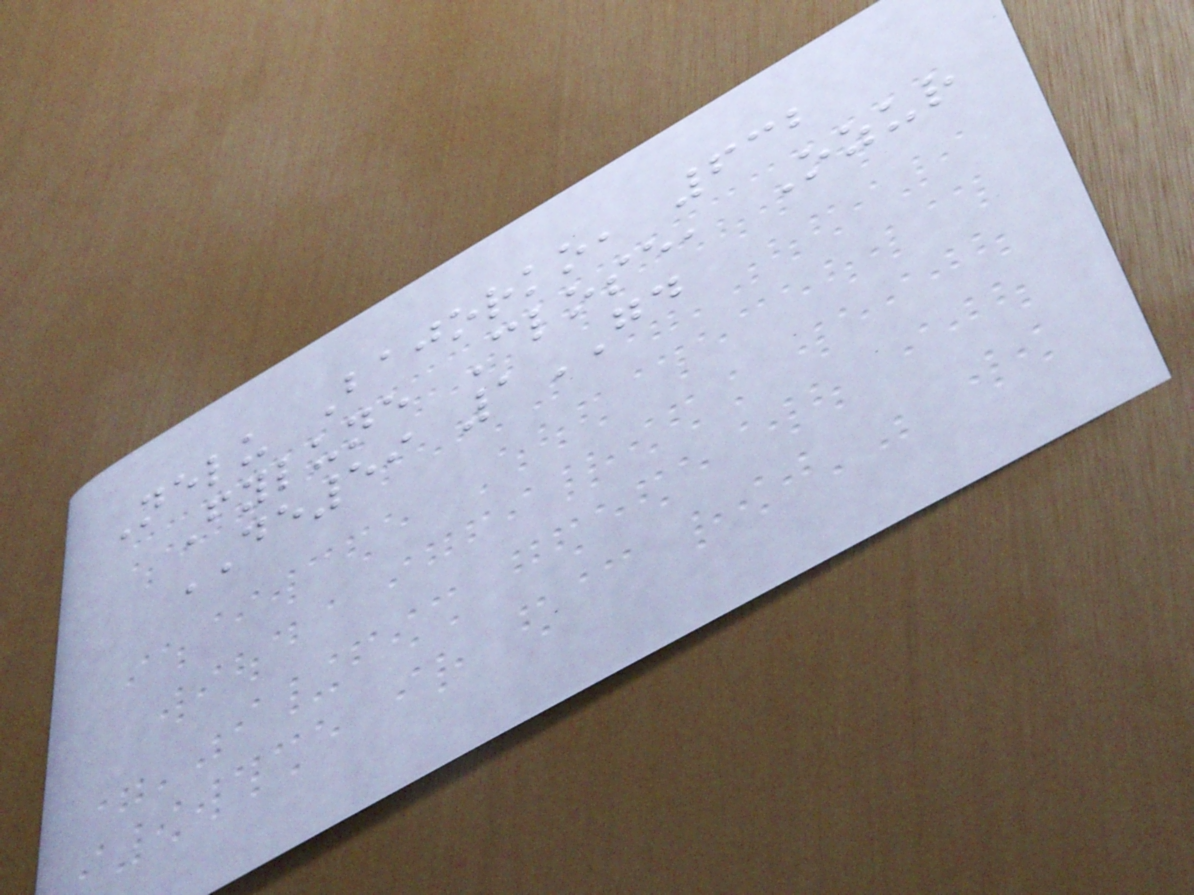Nelu Bajorko, 632
Fylune Close, Ozur
DE59 1GD
